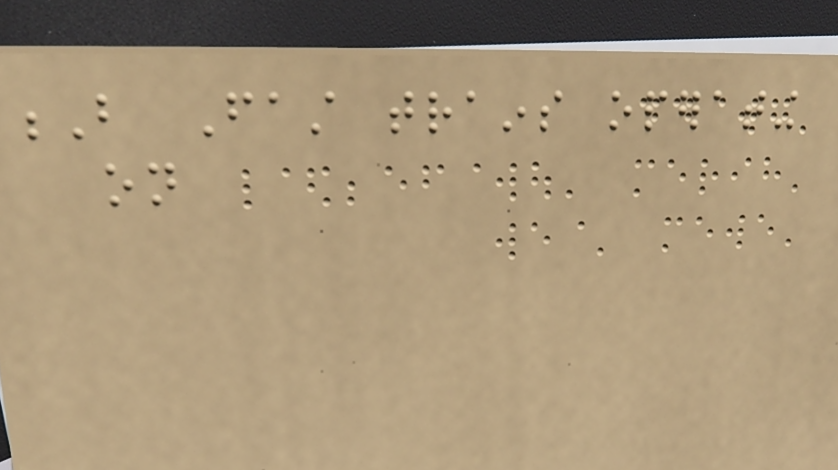B Fast trains operating
on
